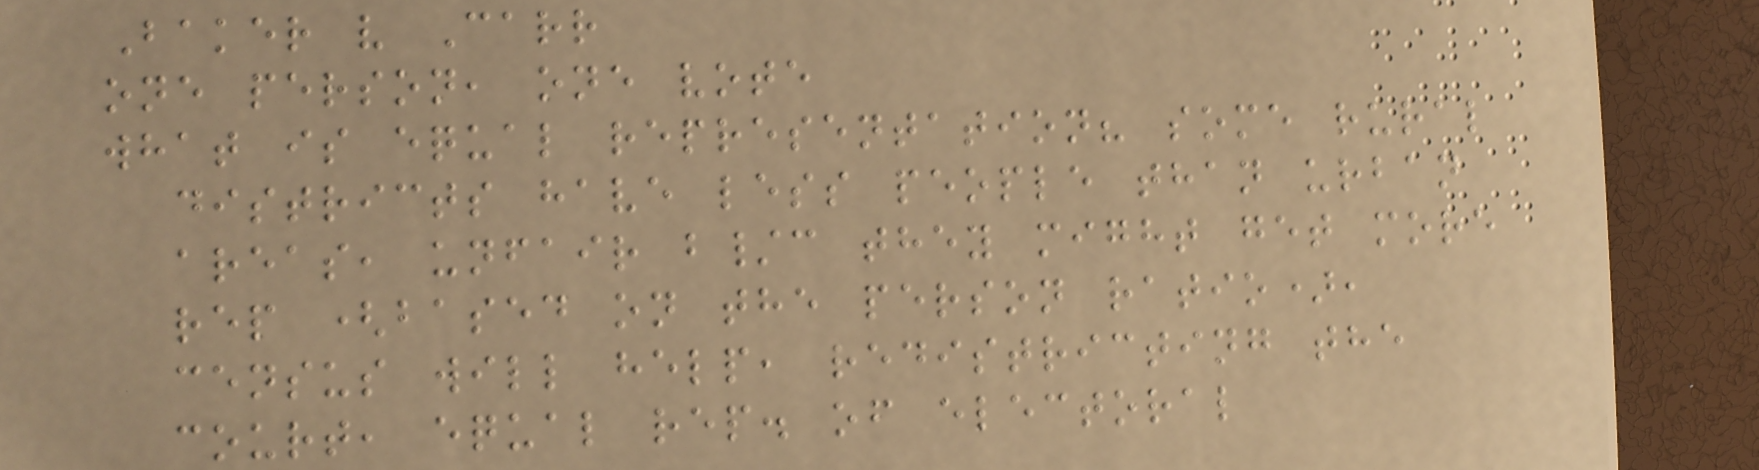Baker v Carr
one person, one vote
what is equal representation? some rural
districts have less people than urban
areas, unfair b/c they might get more
rep (based on the person ratio),
census will help, redistricting the
court, equal rep. of electoral
